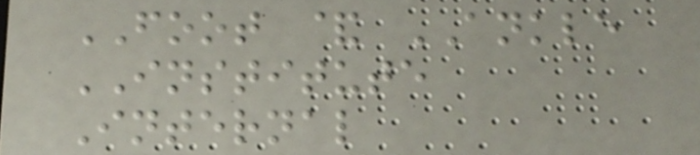FOOT & ANKLE
INSTITUTE
Internal
